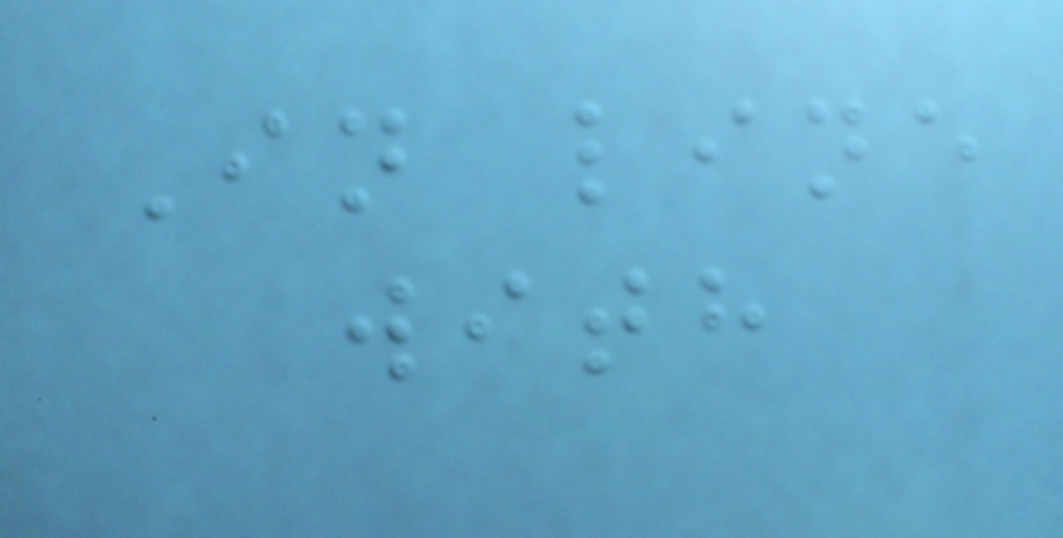In line
with
